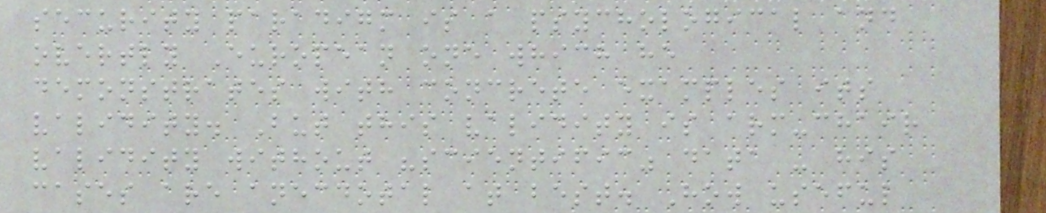security paradigm is a psychological and
overtly European one which he
demonstrates with concrete examples its
validity. But this validity is arm-chair
validity without "scientific" data - his
cases are anecdotal at best. How useful
